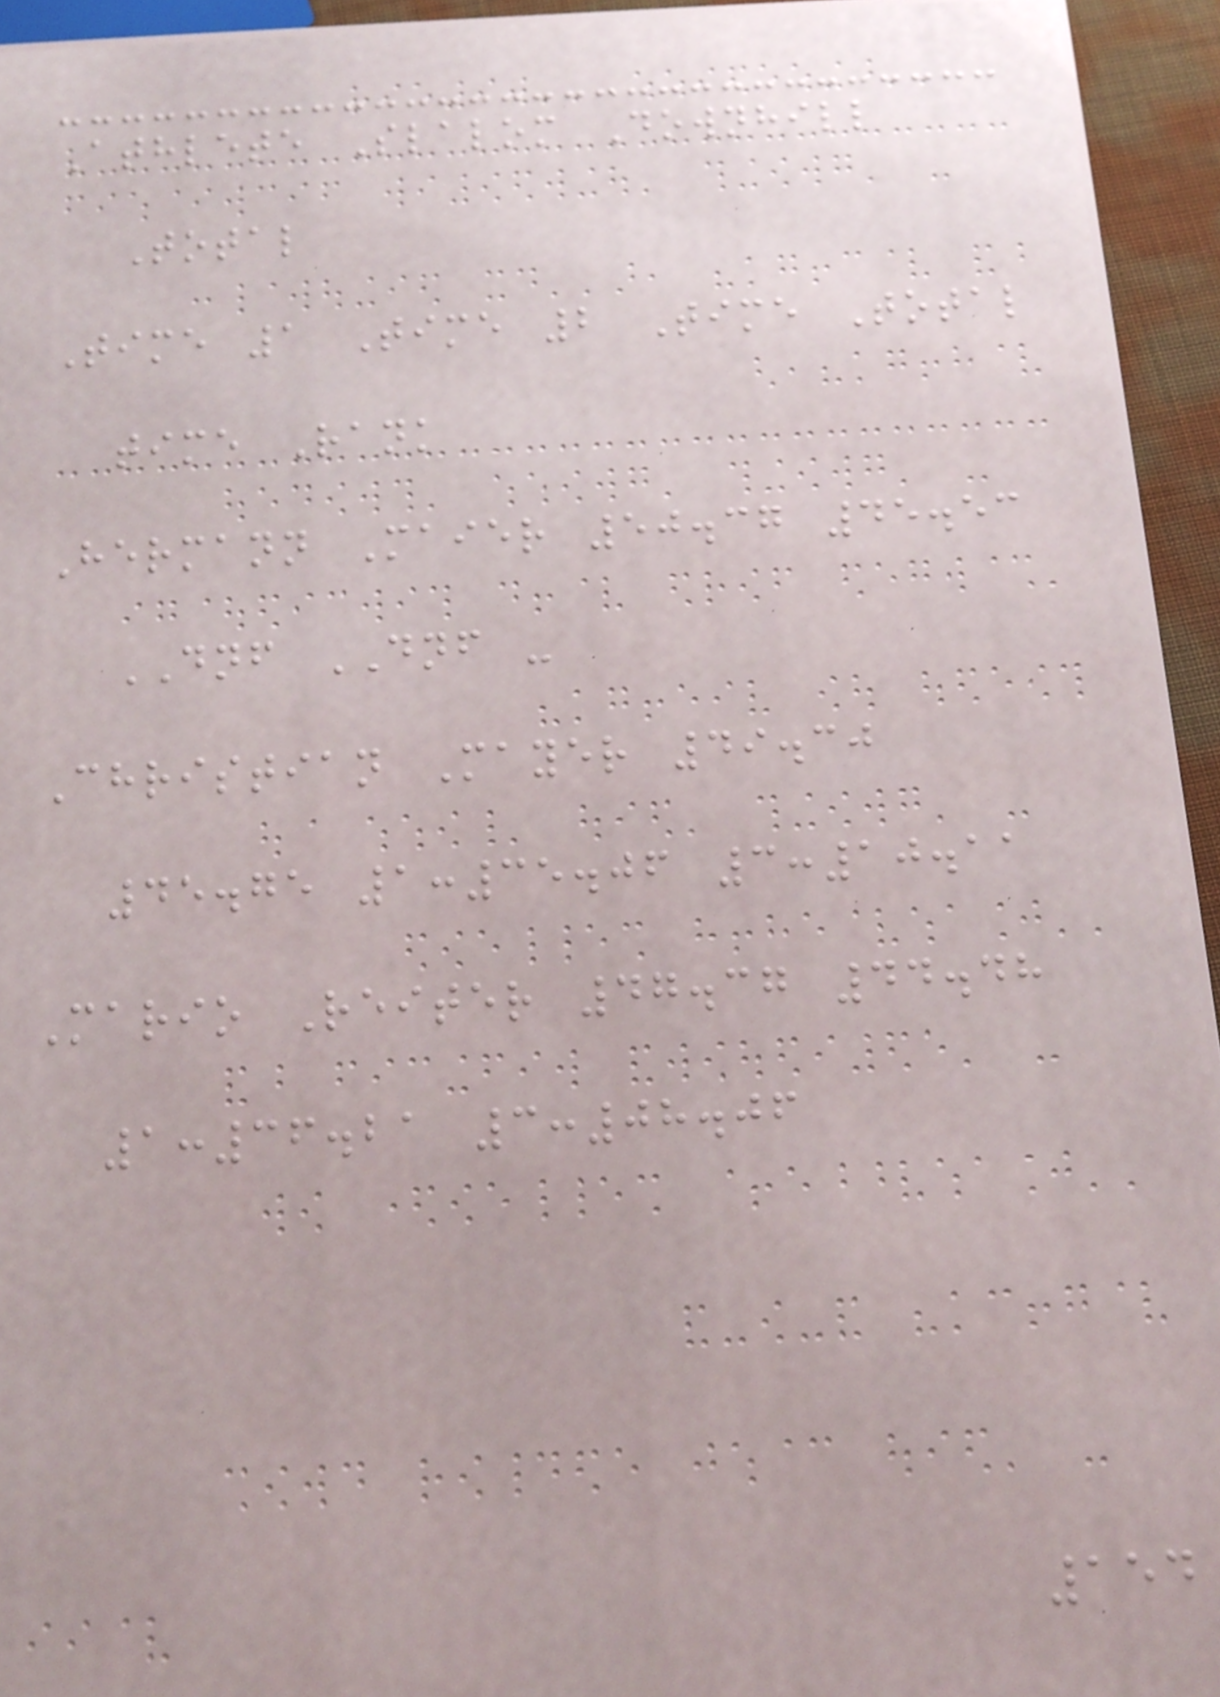Athlete Slalom Downhill
Total
Time 1 Time 2 Time Total
time Rank
Hermann Maier 50.37 45.53
DNF DNF -
Christian Mayer 49.30
45.75 1:35.06 3:10.11
Mario Reiter 47.37 44.48
1:36.21 3:08.06
154
